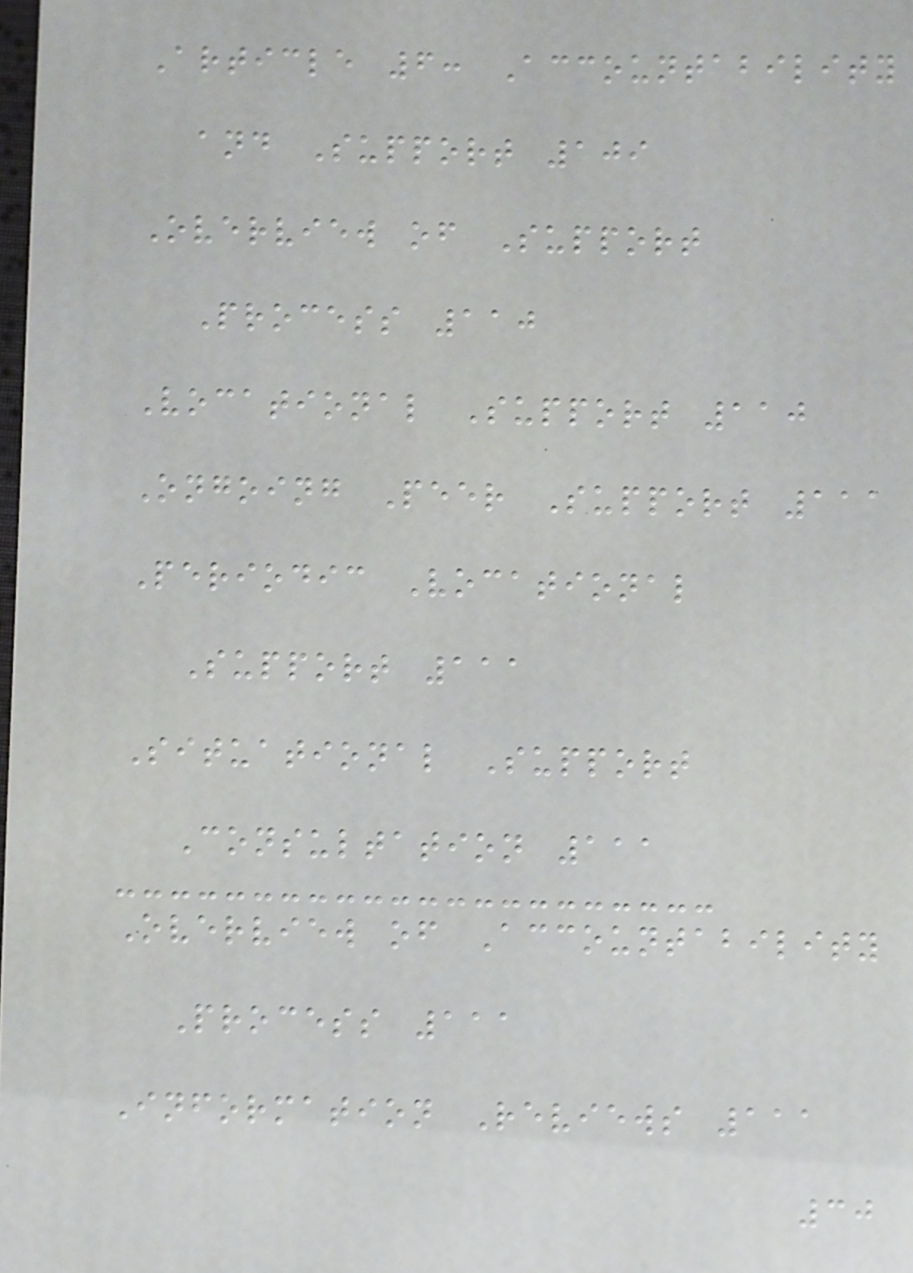Article 6: Accountability
and Support 109
Overview of Support
Process 110
Vocational Support 110
Ongoing Peer Support 111
Periodic Vocational
Support 111
Situational Support
Consultation 111
Overview of Accountability
Process 111
Information Reviews 111
30
